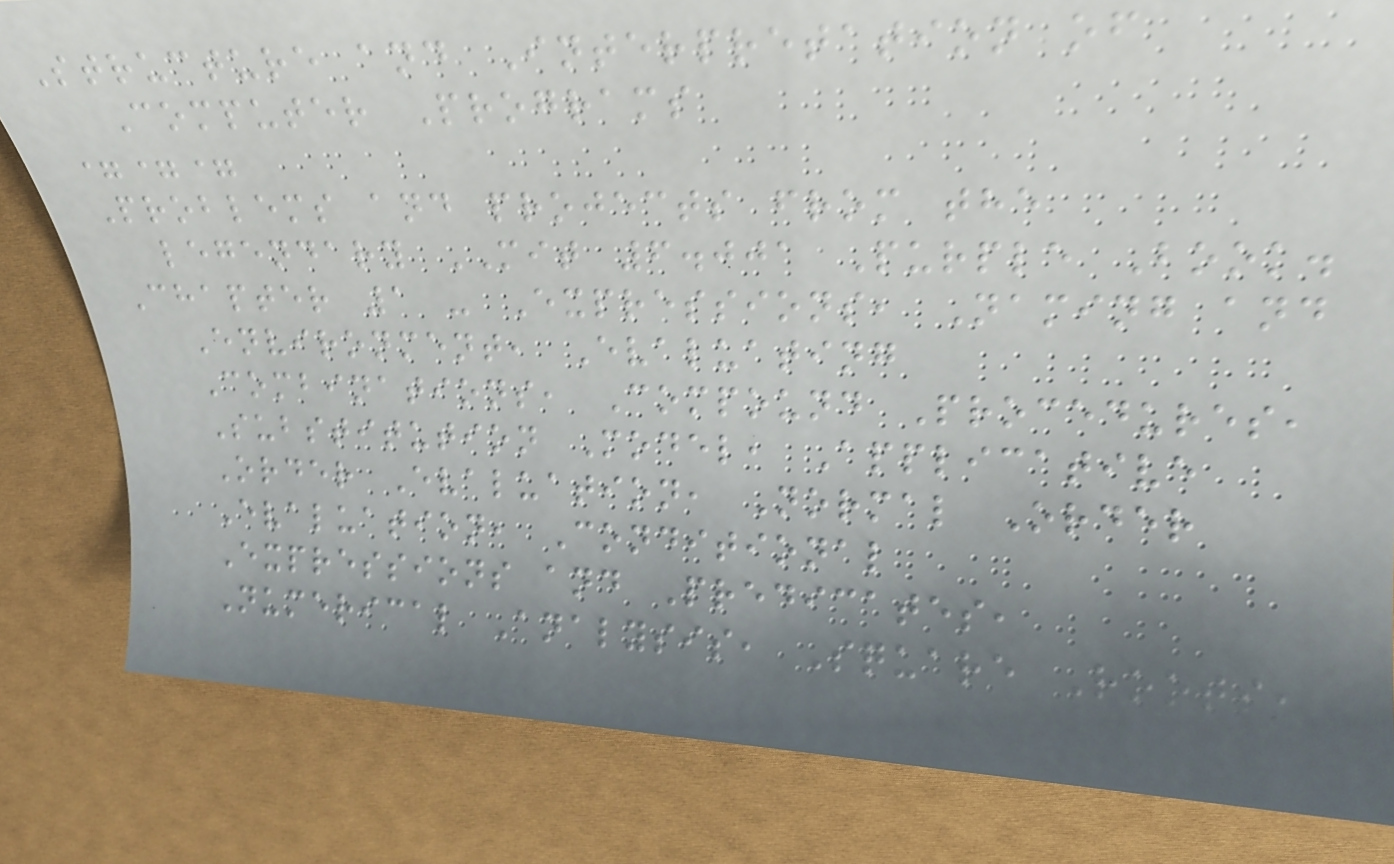Structure and Interpretation of
Computer Programs
===
Problems and projects from the
legendary MIT 6.001 Purple Book.
Chapter 1 - Expressions, Naming and
Environment, Evaluating
Combinations, Compound Procedures,
Substitution Model, Applicative
Order Evaluation, Normal Order
Evaluation, Conditional
Expressions and Predicates,
Numerical Analysis, Square Roots,
